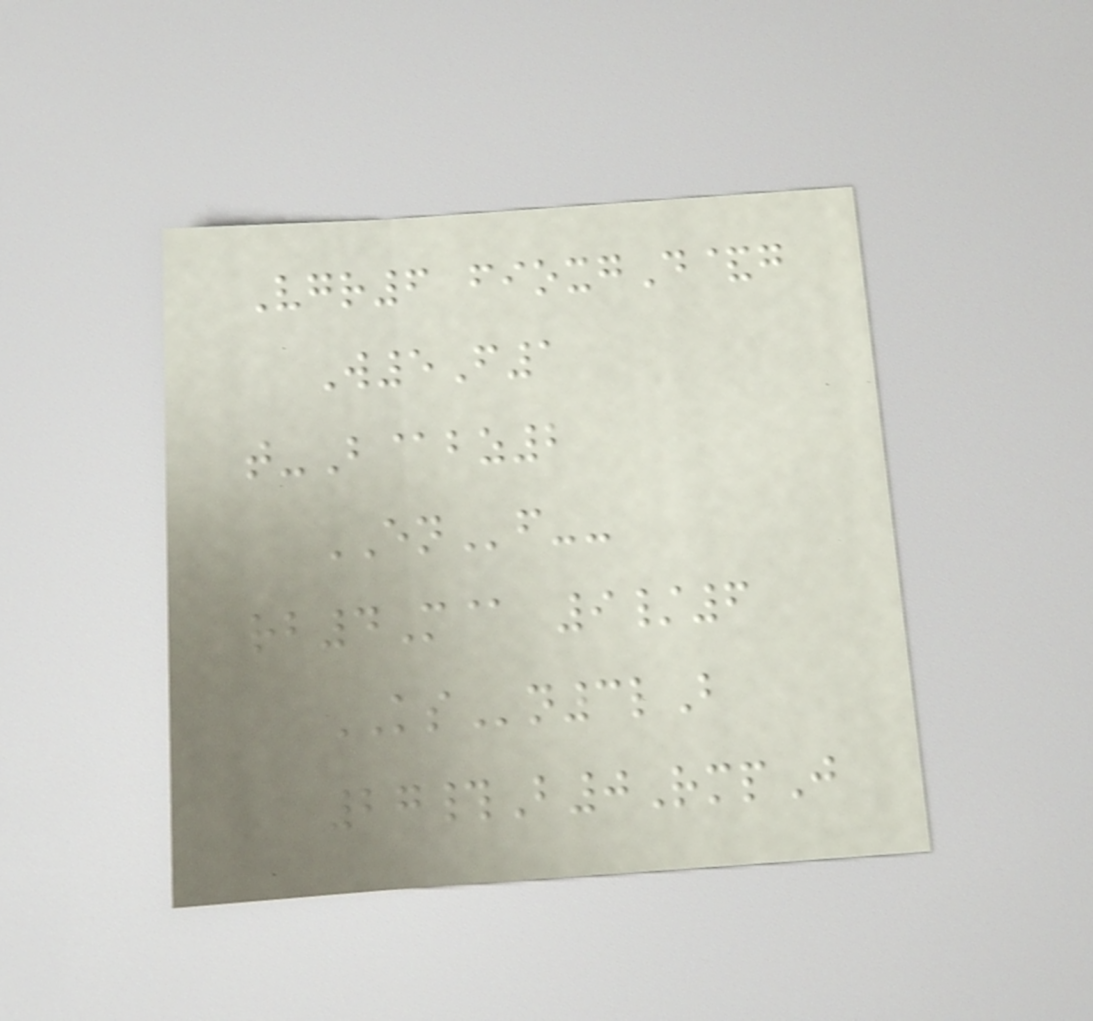Vgr6 fioxgD&g
W5F1
t-B@bz2
ENf--
rb4M@ 9/6
KSn3lB
27#B0RmpJ
